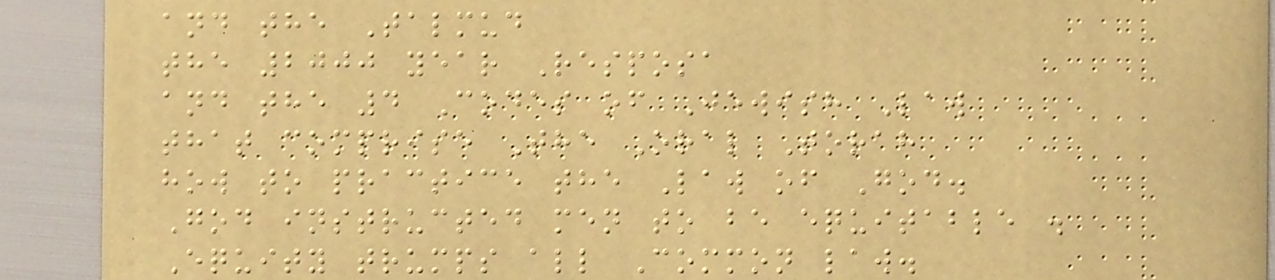and the Talmud
the 2000 year Resposa
and the 4 Codes of Jewish Law
that comprise The Oral Torah
how to practice the Law of God.
God instructed men to be equitable .
Equity trumps all Common law.
